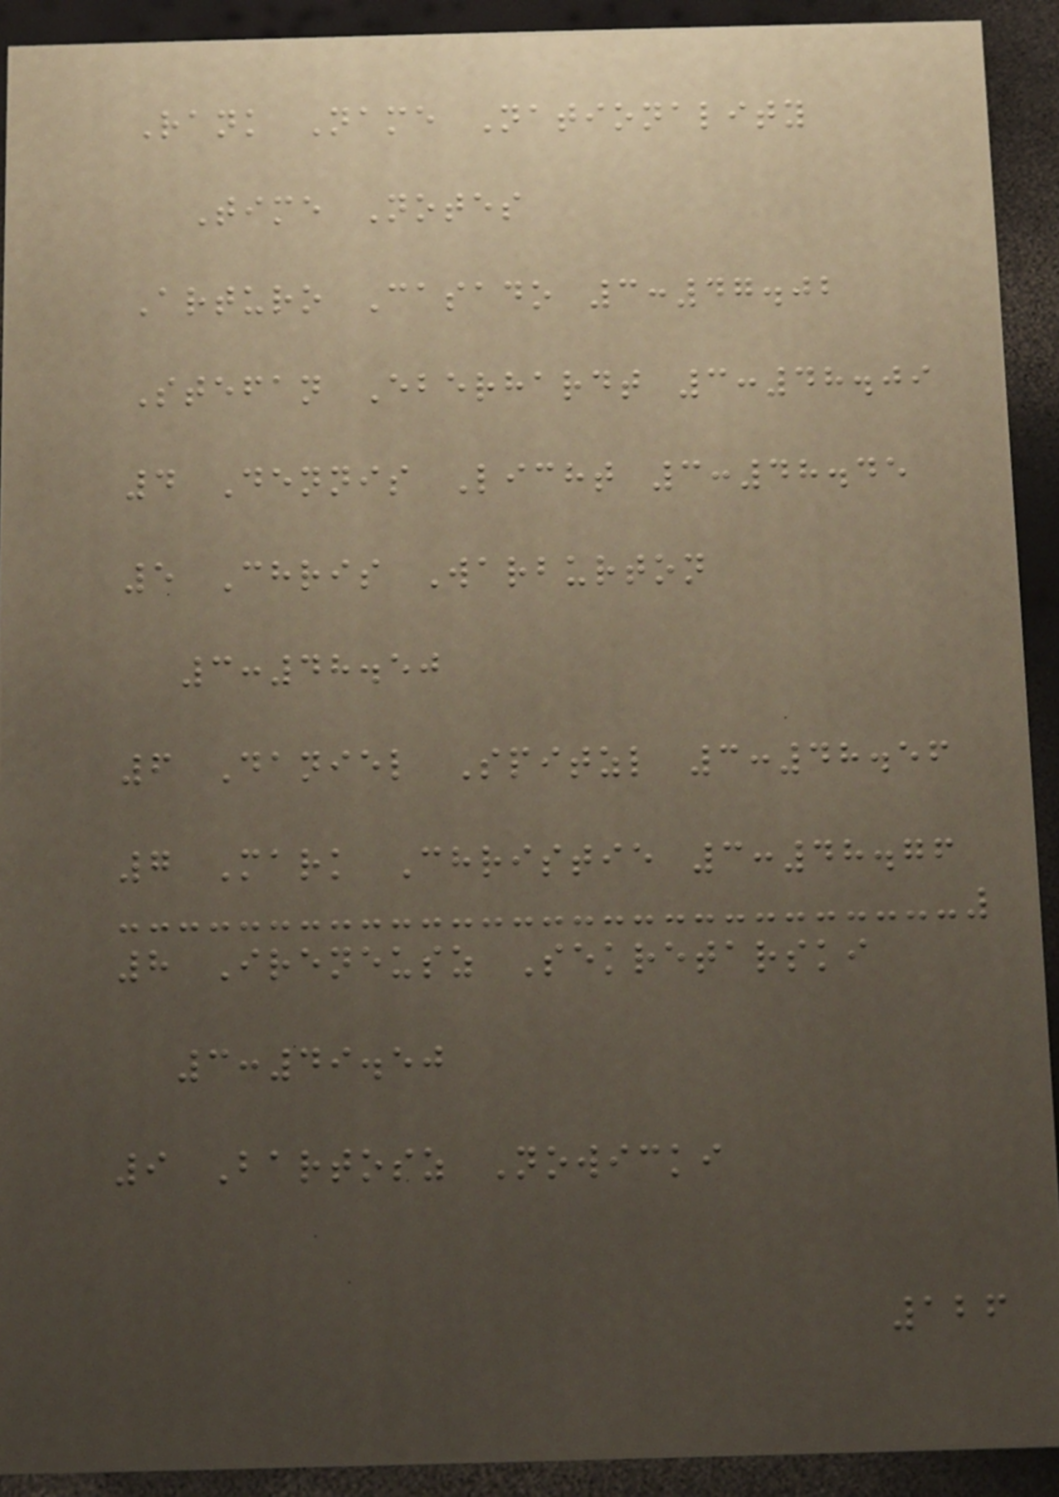Rank Name Nationality
Time Notes
Arturo Casado 3:47.02
Stefan Eberhardt 3:48.09
4 Dennis Licht 3:48.45
5 Chris Warburton
3:48.50
6 Daniel Spitzl 3:48.56
7 Mark Christie 3:48.76
8 Ireneusz Sekretarski
3:49.50
9 Bartosz Nowicki
126
